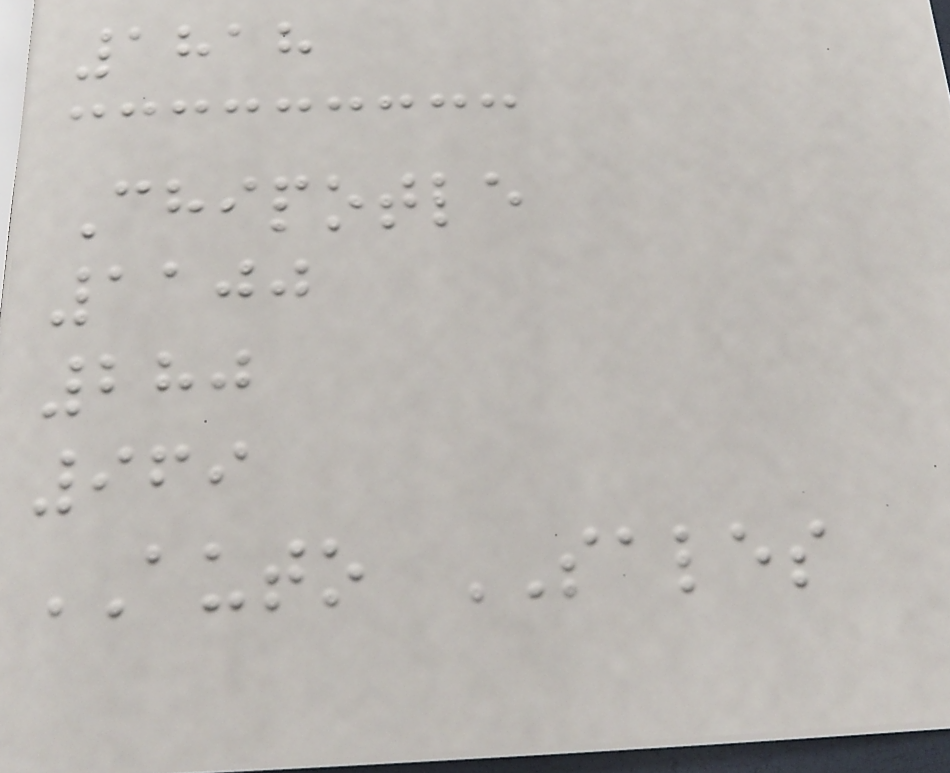1818
Chipotle
1100
280
969
AUTO SALES
